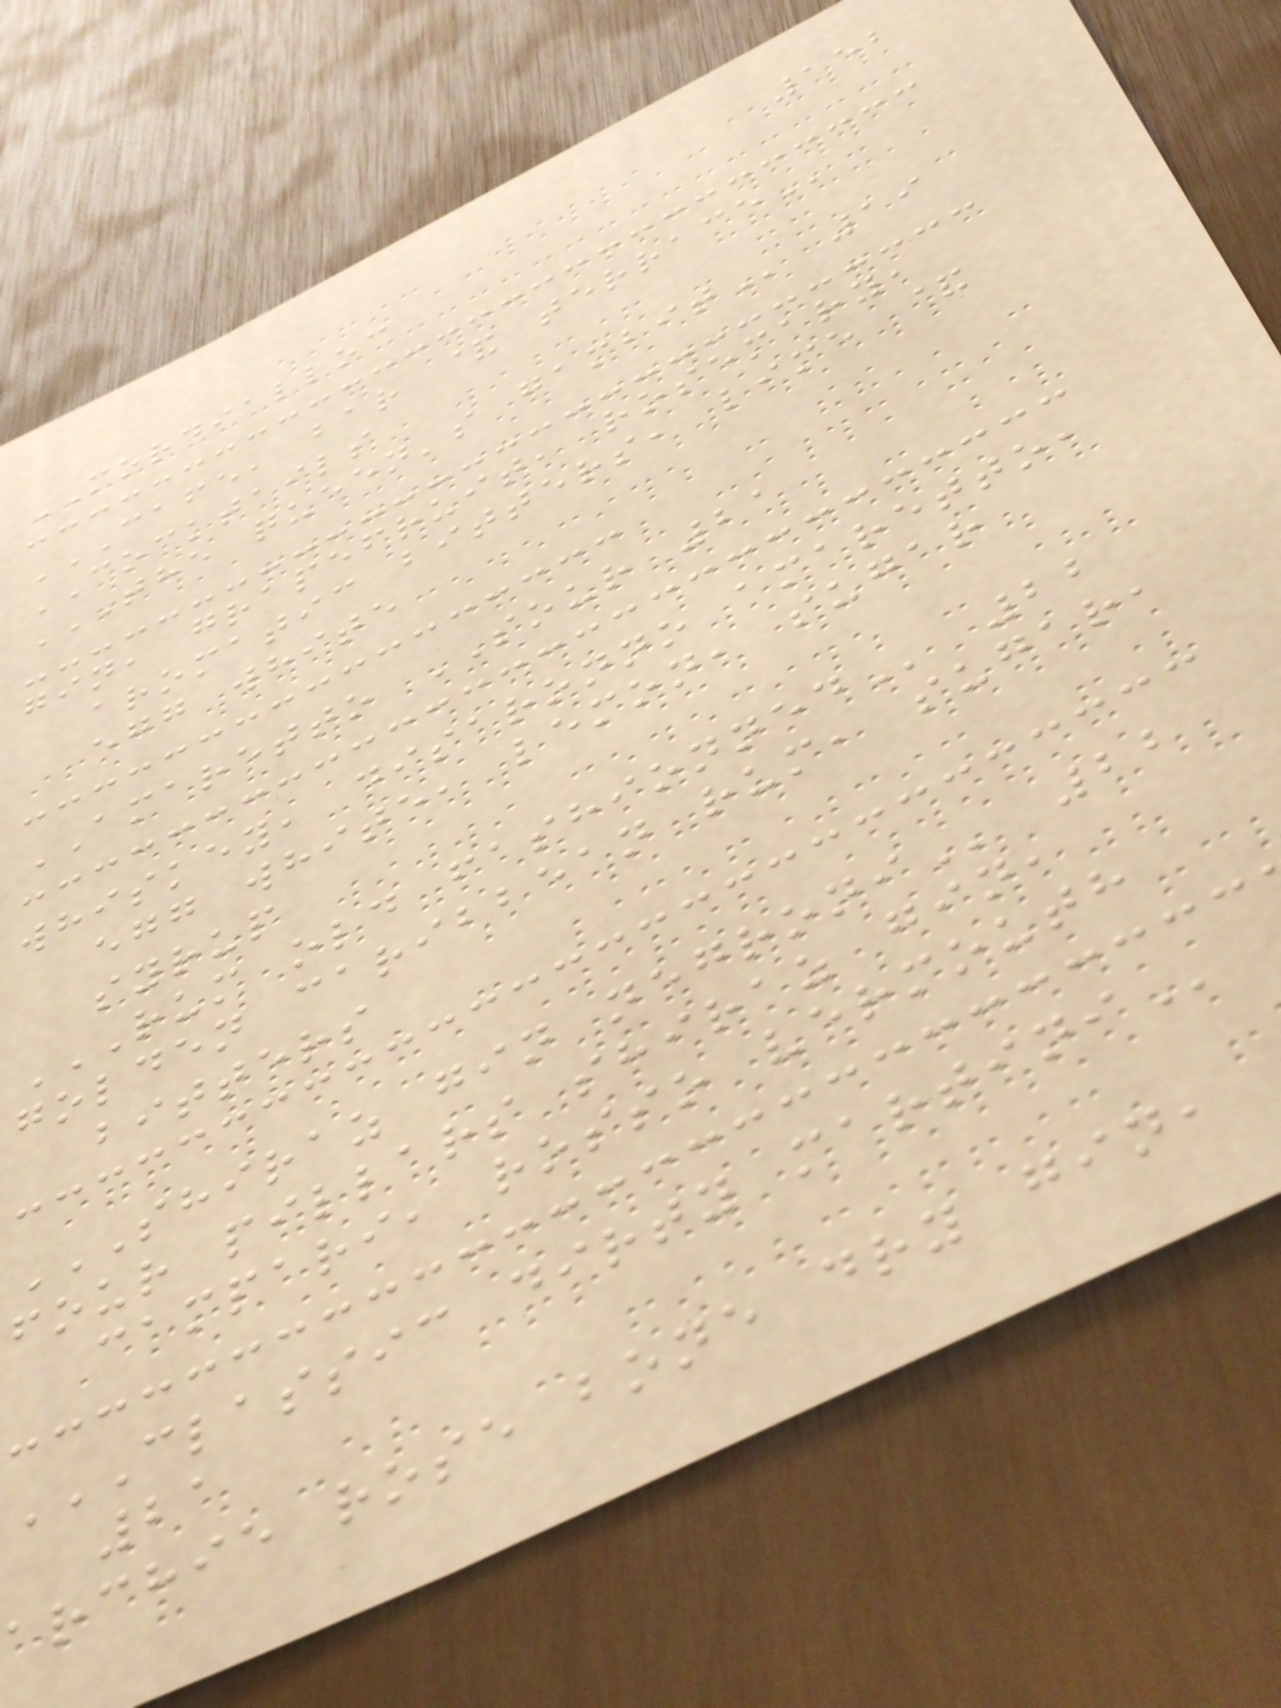152
MORDIALLOC
CAFE, BAR & TERRACE
COCKTAILS
THE QUEEN'S GAMBIT 19
gin, grapefruit, rosemary,
aromatic bitters, lime &
egg white
AMARETTO SOUR 21
whiskey, disaronno amaretto,
egg white, lemon, sugar
syrup
RUM OLD FASHIONNED 22
golden caribbean rum, sugar,
bitters
SHIRAZ GIN NEGRONI 22
four pillars shiraz gin,
campari, rosso vermouth
CLASSIC DIRTY MARTINI
21
archie rose bone dry gin,
